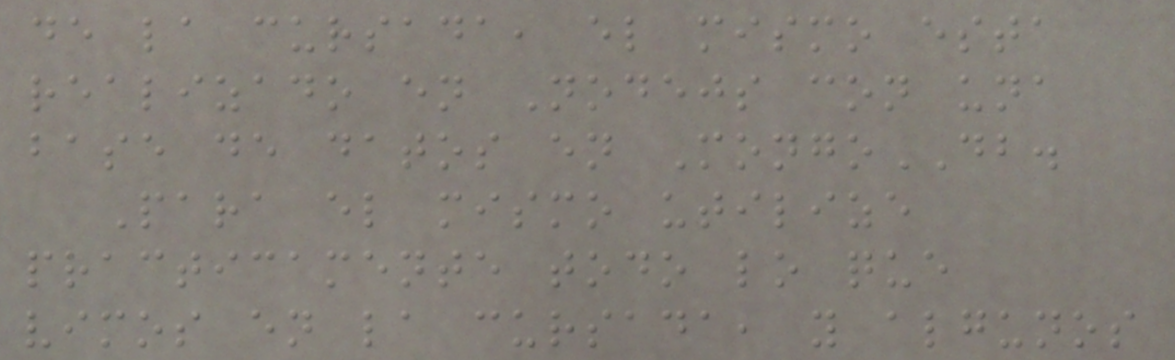de la cursada, el mismo esta
realizado en Nodejs con una
base de datos en MongoDB.
Para el mismo utilize
practicamente todo lo que
vimos en la cursada, y algunos
